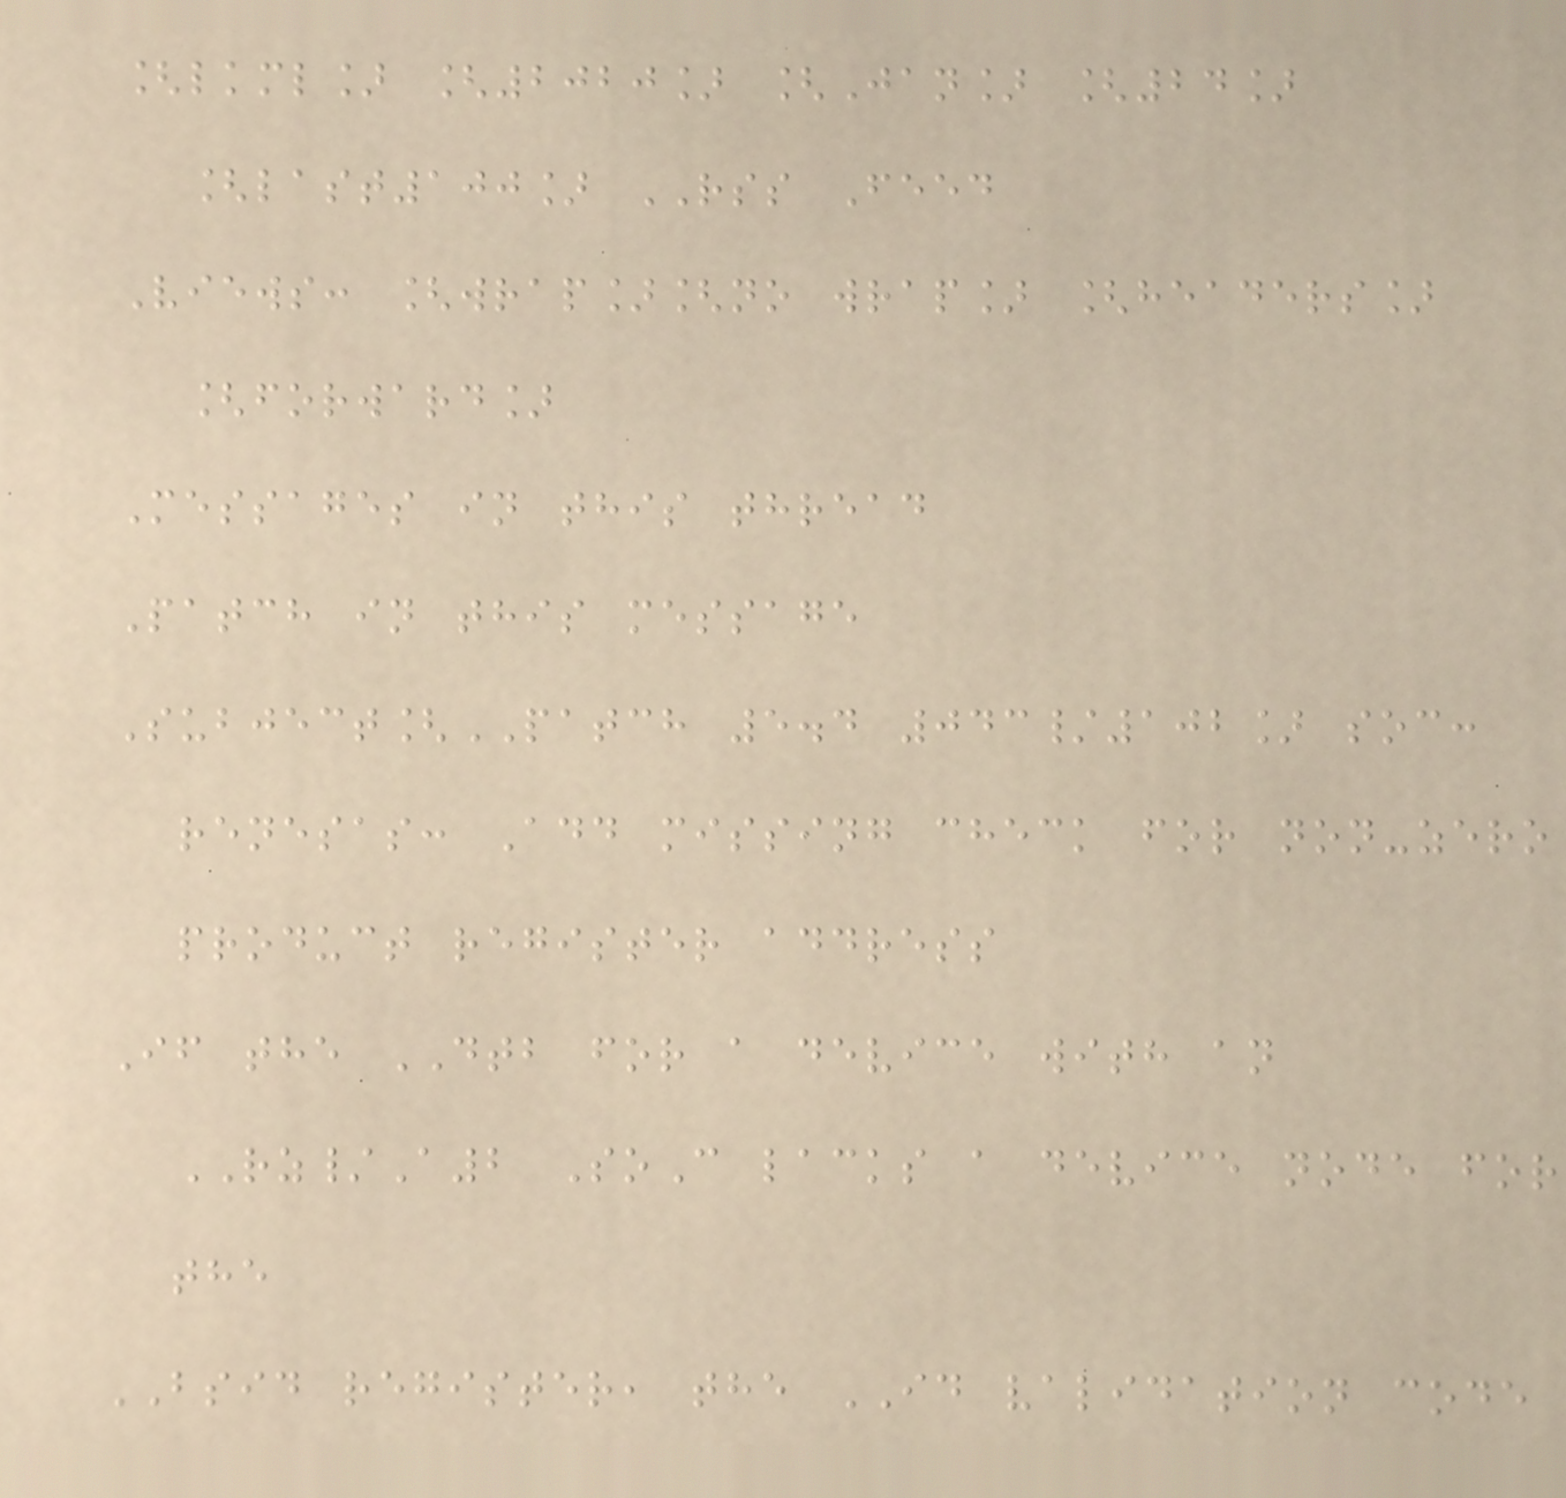[lkml] [2020] [Jan] [24]
[last100] RSS Feed
Views: [wrap][no wrap] [headers]
[forward]
Messages in this thread
Patch in this message
Subject[PATCH 5.4 043/102] soc:
renesas: Add missing check for non-zero
product register address
If the DTB for a device with an
RZ/A2 SoC lacks a device node for
the
BSID register, the ID validation code
